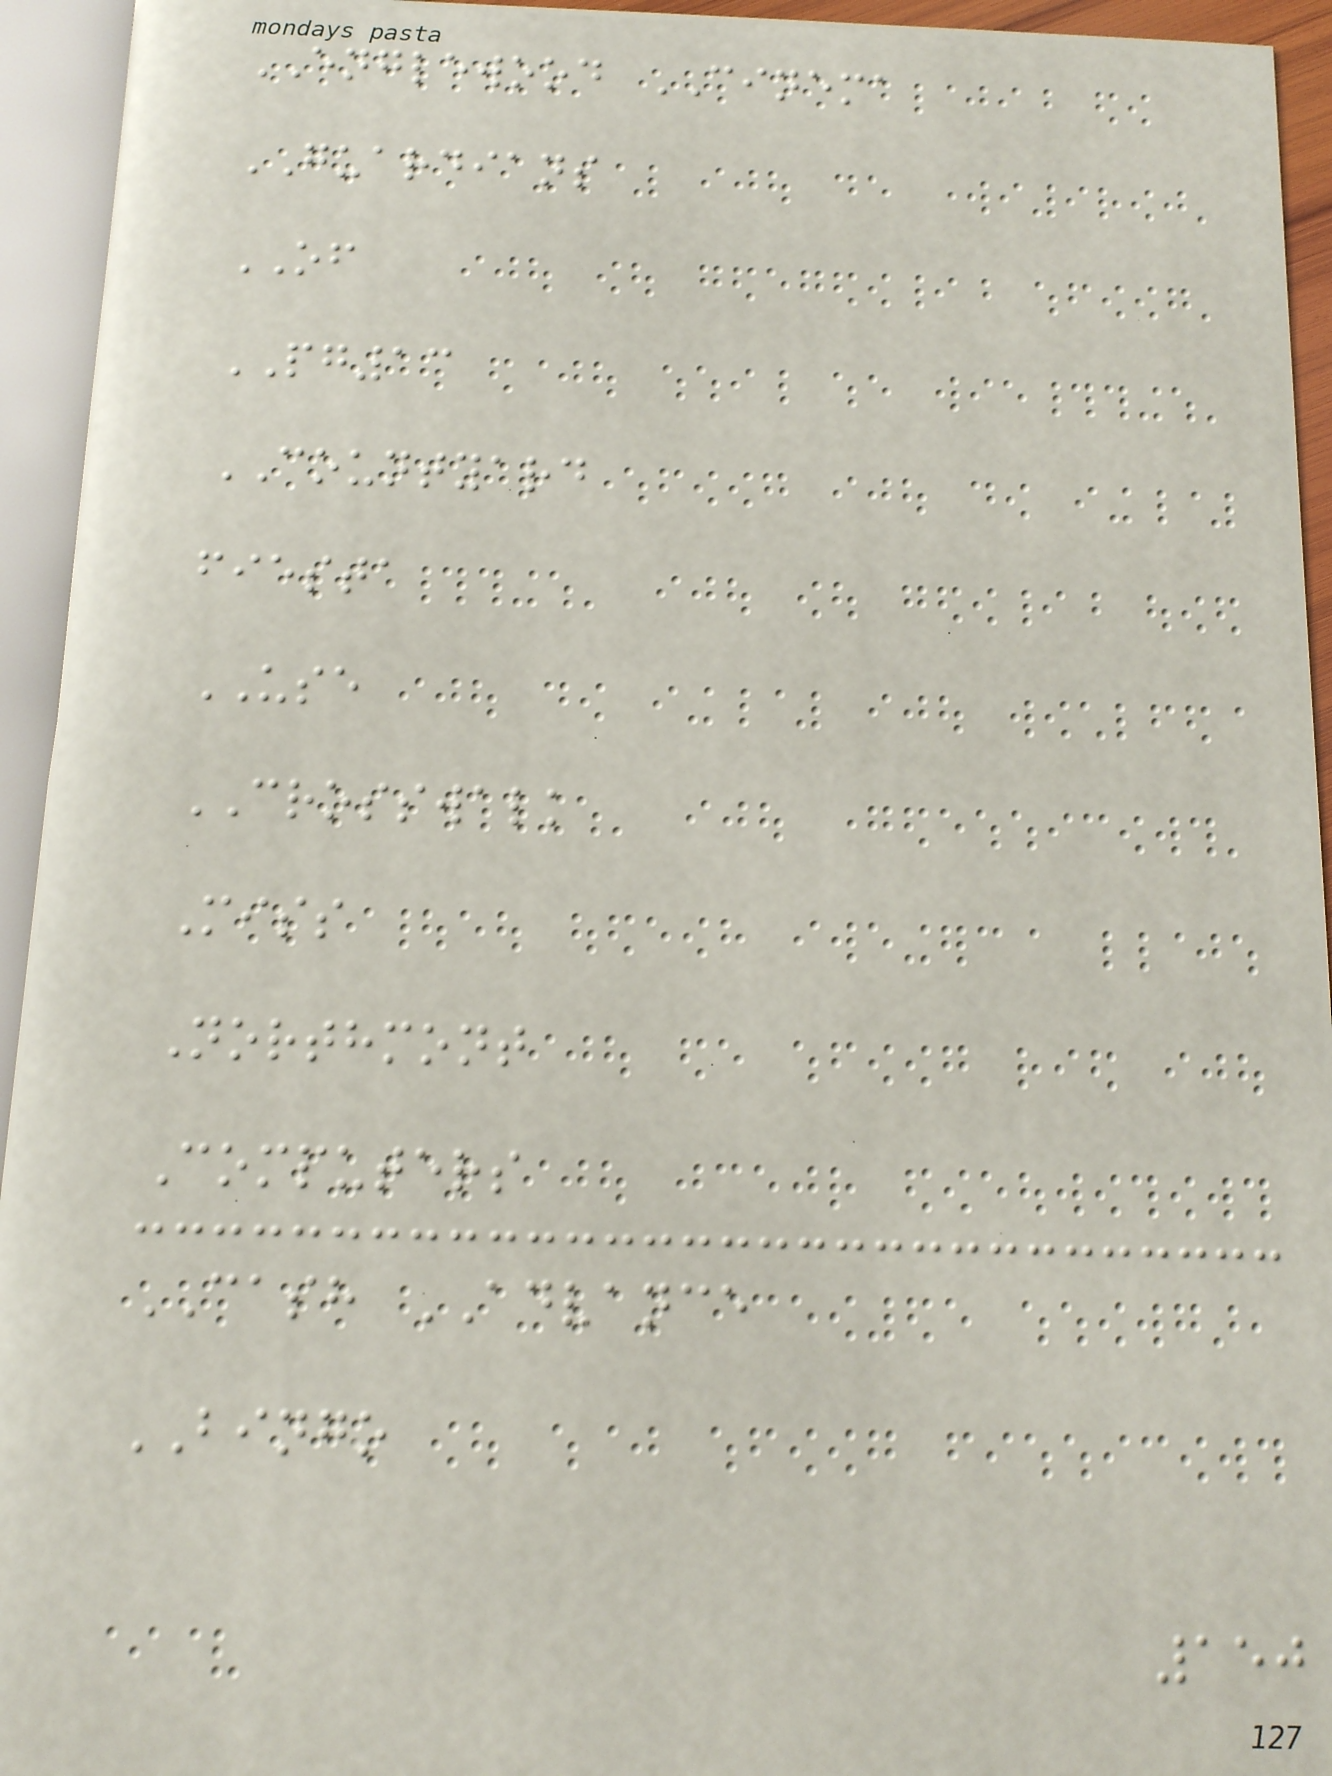ENGLEWOOD CINEMA
GUARDIANS
OF
PG13
COUNTYARD
fiesta
USE
CROSSWALK
Miss
Northmont
Computers
CASH ADVANCE
BINGO
150
